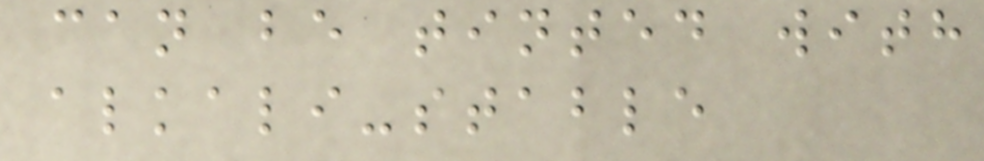can be tinted with
alkali-stable
